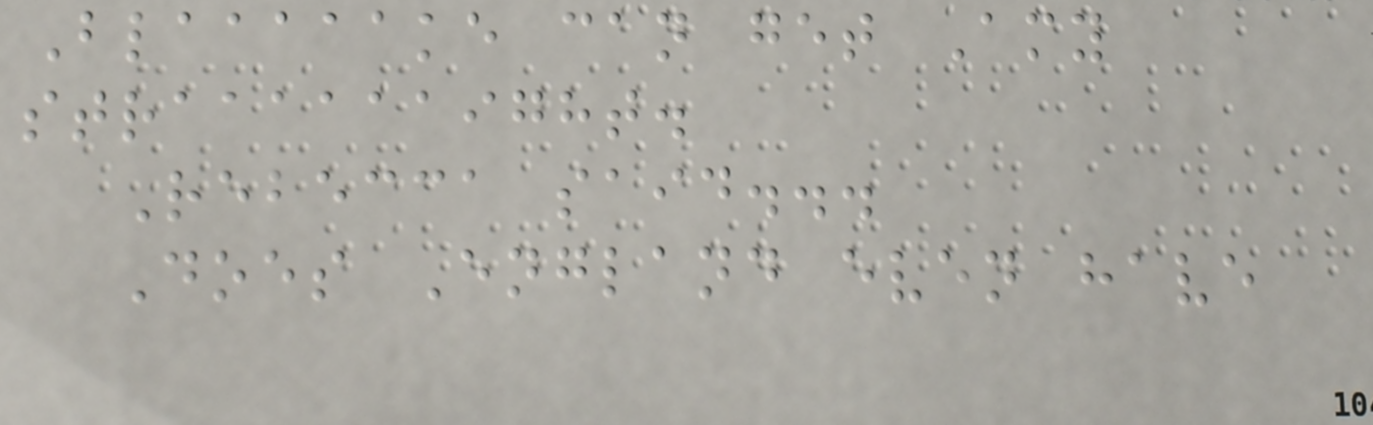Blaaaaake can get Amy
straaaaaaight.
Rebecca said...
Does England even have
